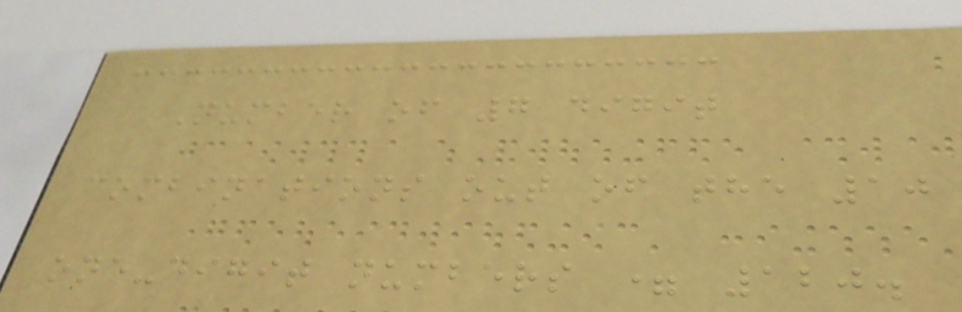Number of 7 digit
combinations out of the 10
one-digit numbers = 120.
